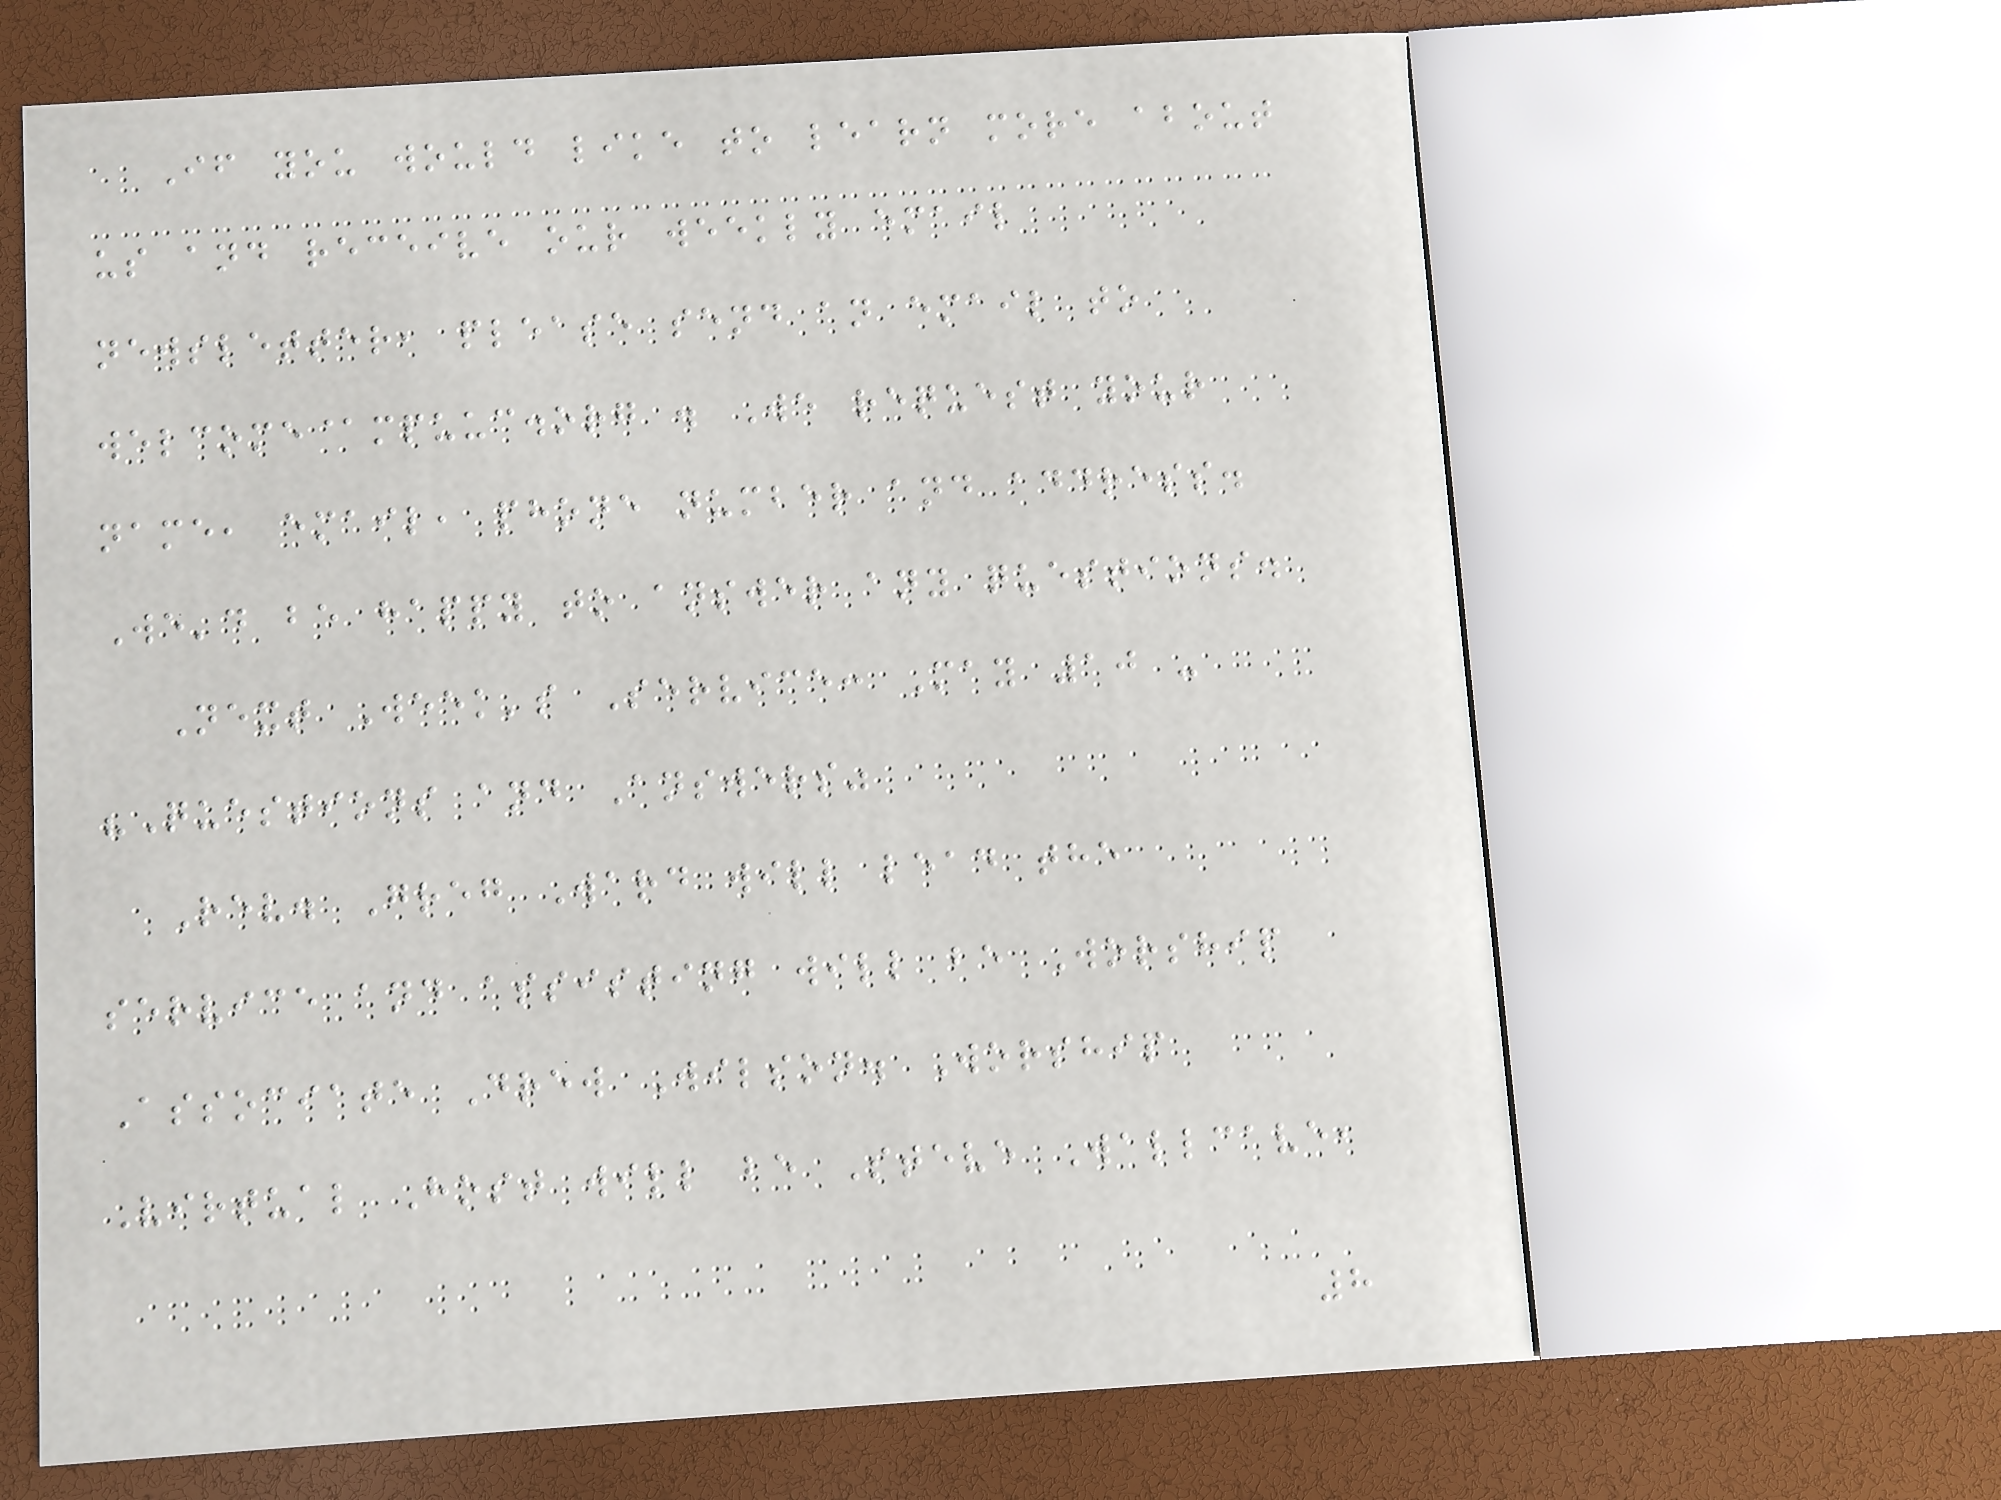If you would like to learn more about
us and receive our weekly email
newsletter, please send an email to
welcome@mpuuc.org . We request your
name, email, phone number and address.
We'd be happy to answer any questions.
Next Week's Service: May 10 -
"Questions and Answers"
Rev. Greg Ward will lead the
service and assisting will be Worship
Associate Drew Wilson. Worship
Virtual Host will be Steve Wallcave,
8
